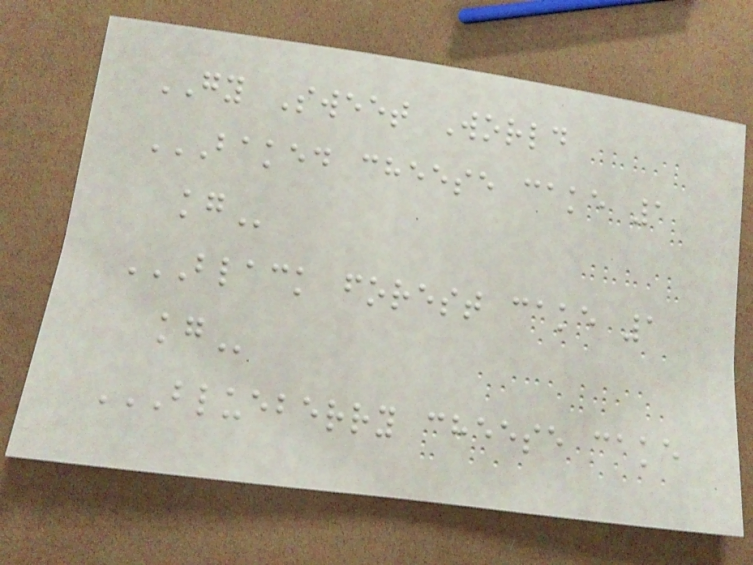GY Sweet World
BAKED CHEESE CAKE 1
KG
BLACK FOREST CAKE 1
KG
BLUEBERRY CHEESE CAKE
